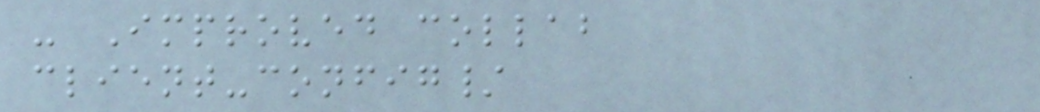- Improved collab
client-config/
